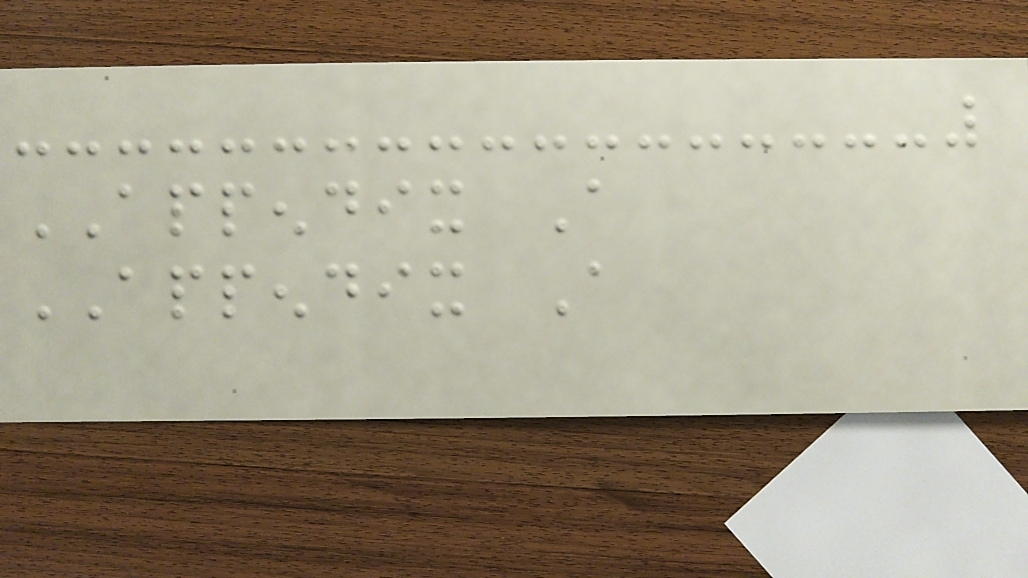APPENDIX A
APPENDIX A
